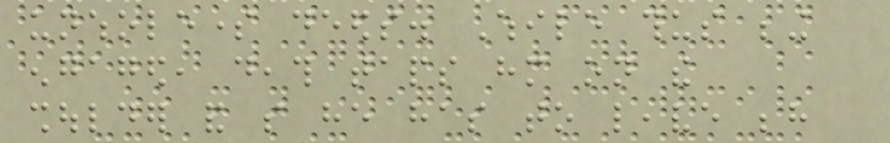unwholesome deeds. While thus being
engaged, death taps him on the
shoulder and so he has to leave behind
